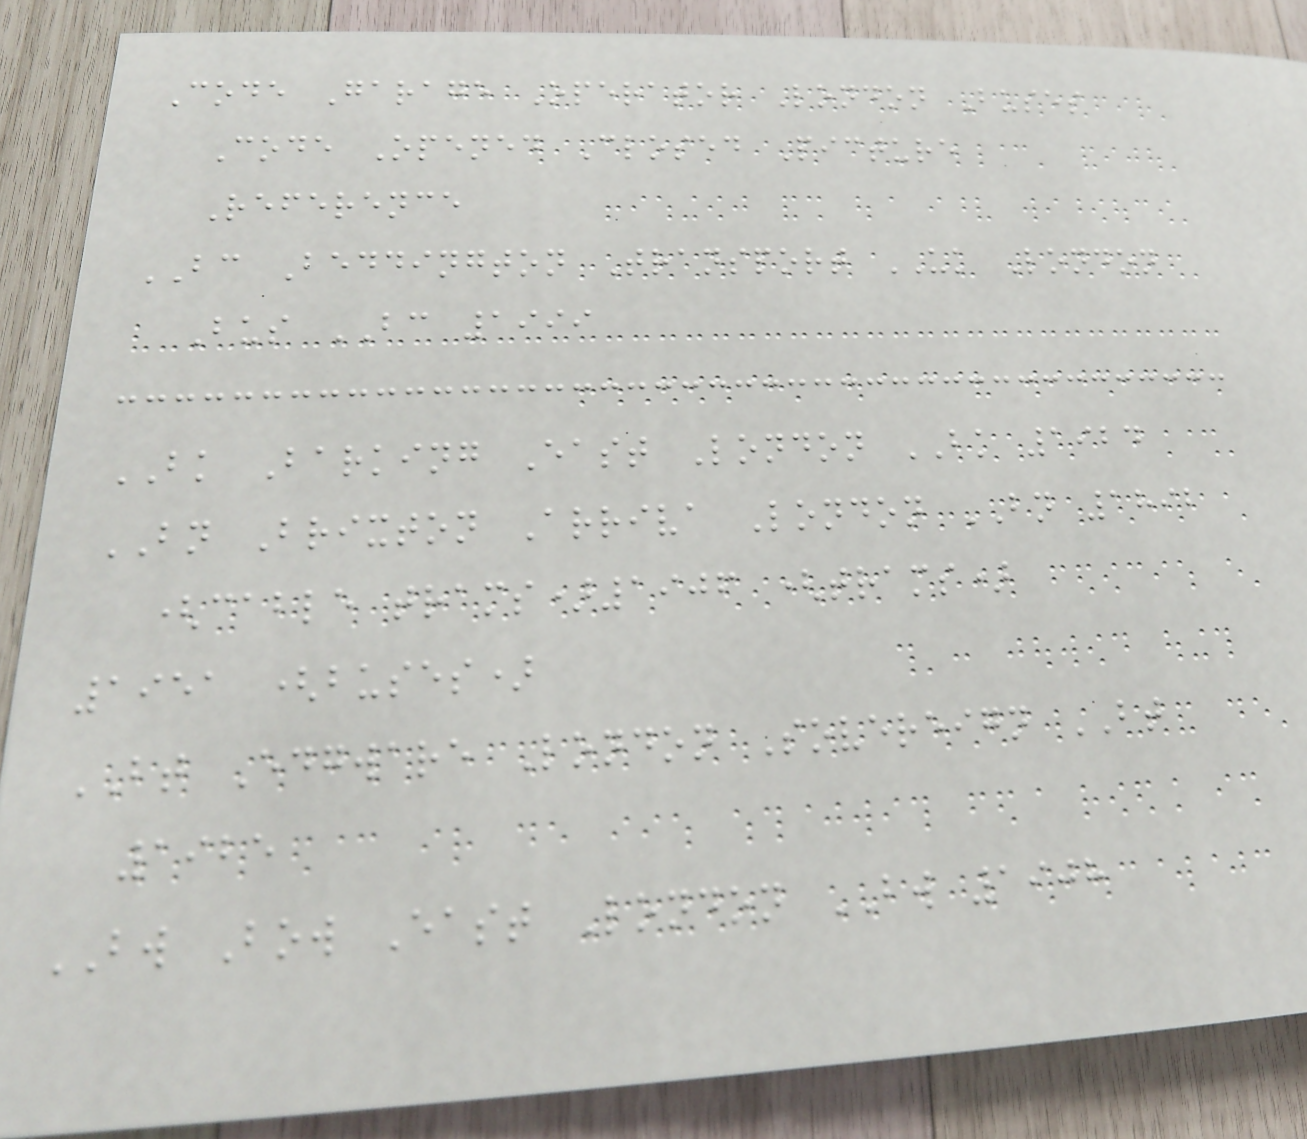Code Garage Operator London Buses
Code Opened Closed Picture
Reference
BC Beddington Transport UK London
Bus BC 1999
BK Barking East London BK 1924
BN Brixton Arriva London BN 1892
(cable trams)1906 (trams)
1951 (buses)
BT Edgware London Sovereign BT
1925
BW Bow East London BW 1908
